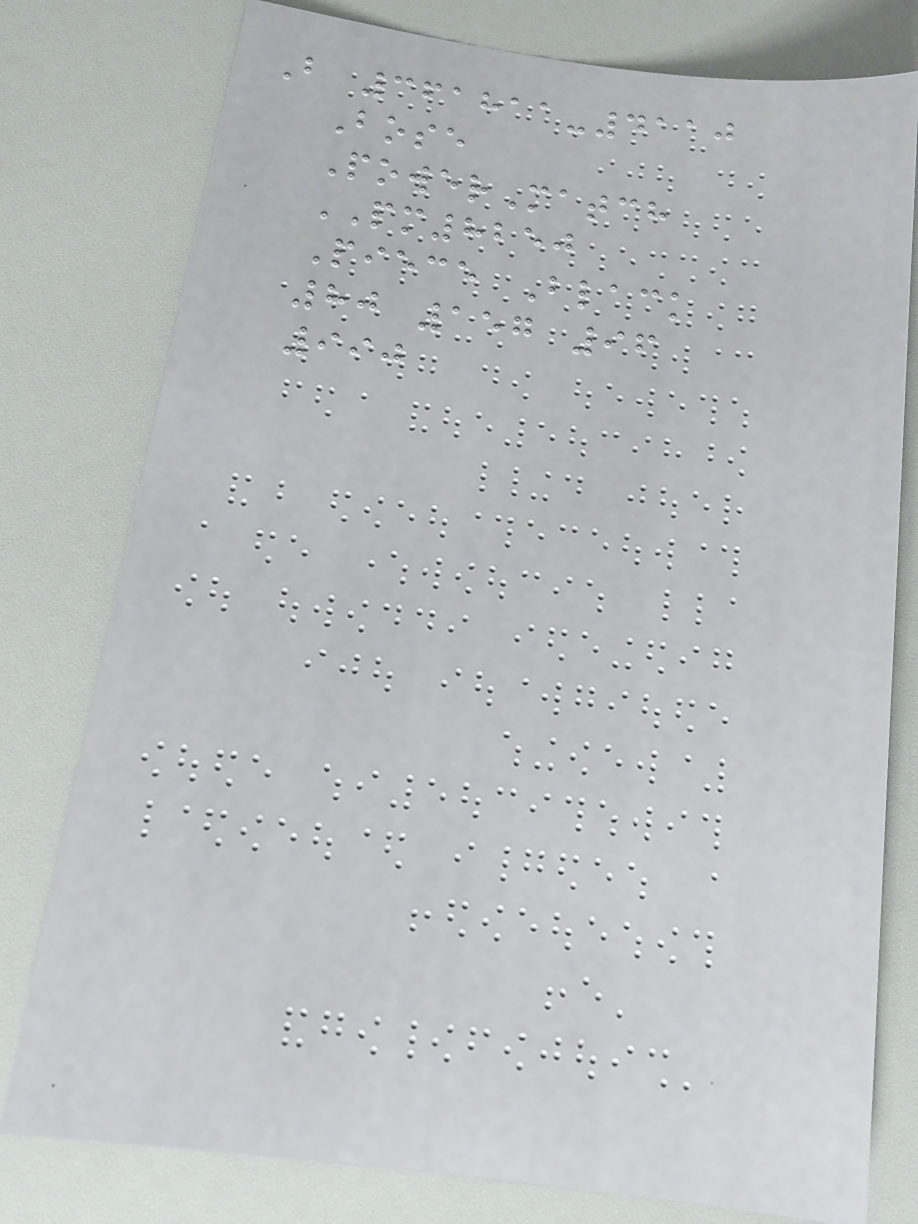B 361811-4110
Bose
PowerMatch
PM8250
Piece Black
80 157 96
990
